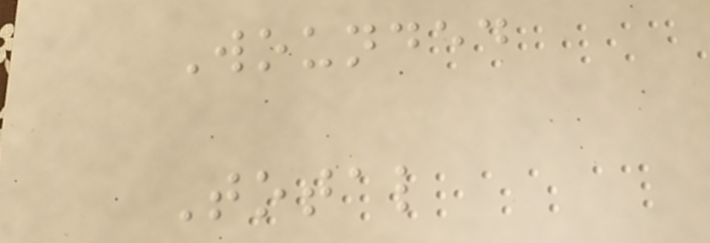Wounded
Total
